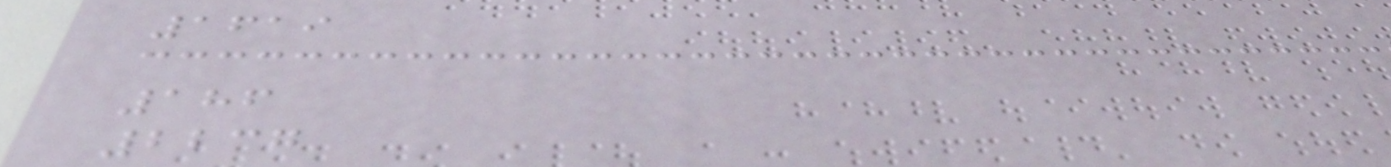1619
186
2237
